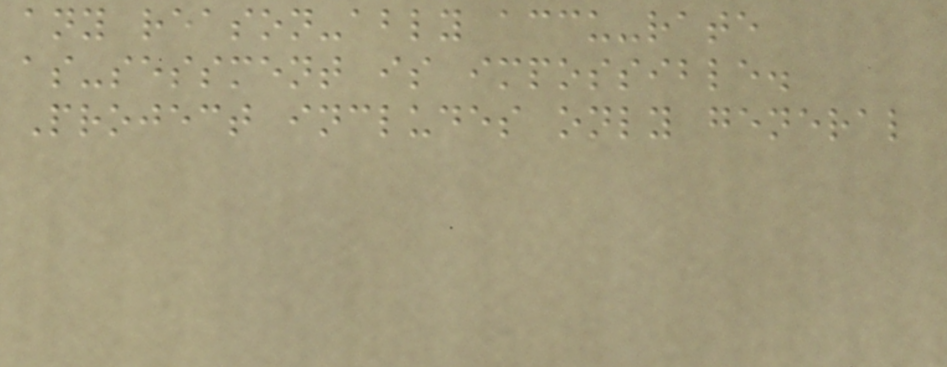any reason-ably accu-rate
as-sessment is impossible.
Project includes only general
